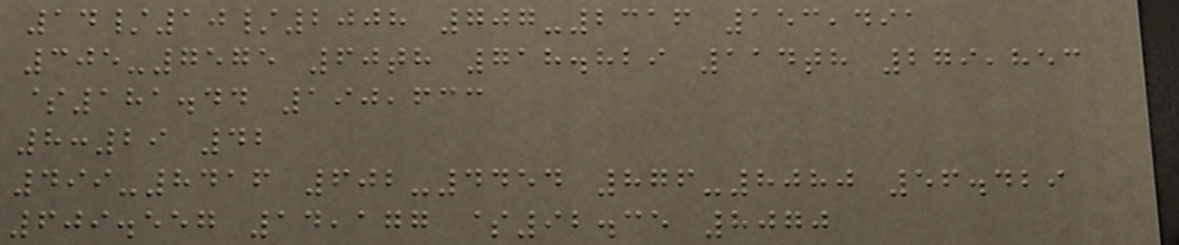14/10/2008 707-2316 153,491
305-7575 60th 718.829 114th 279,853
$181.44 190,633
8:29 42
499-8416 602-4454 876-8080 56.429
609.557 14,177 $92.35 8070
